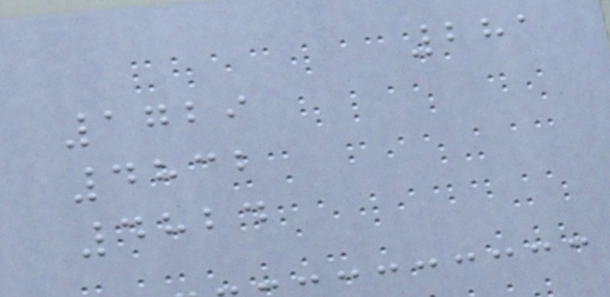281
1729
4832
4824
